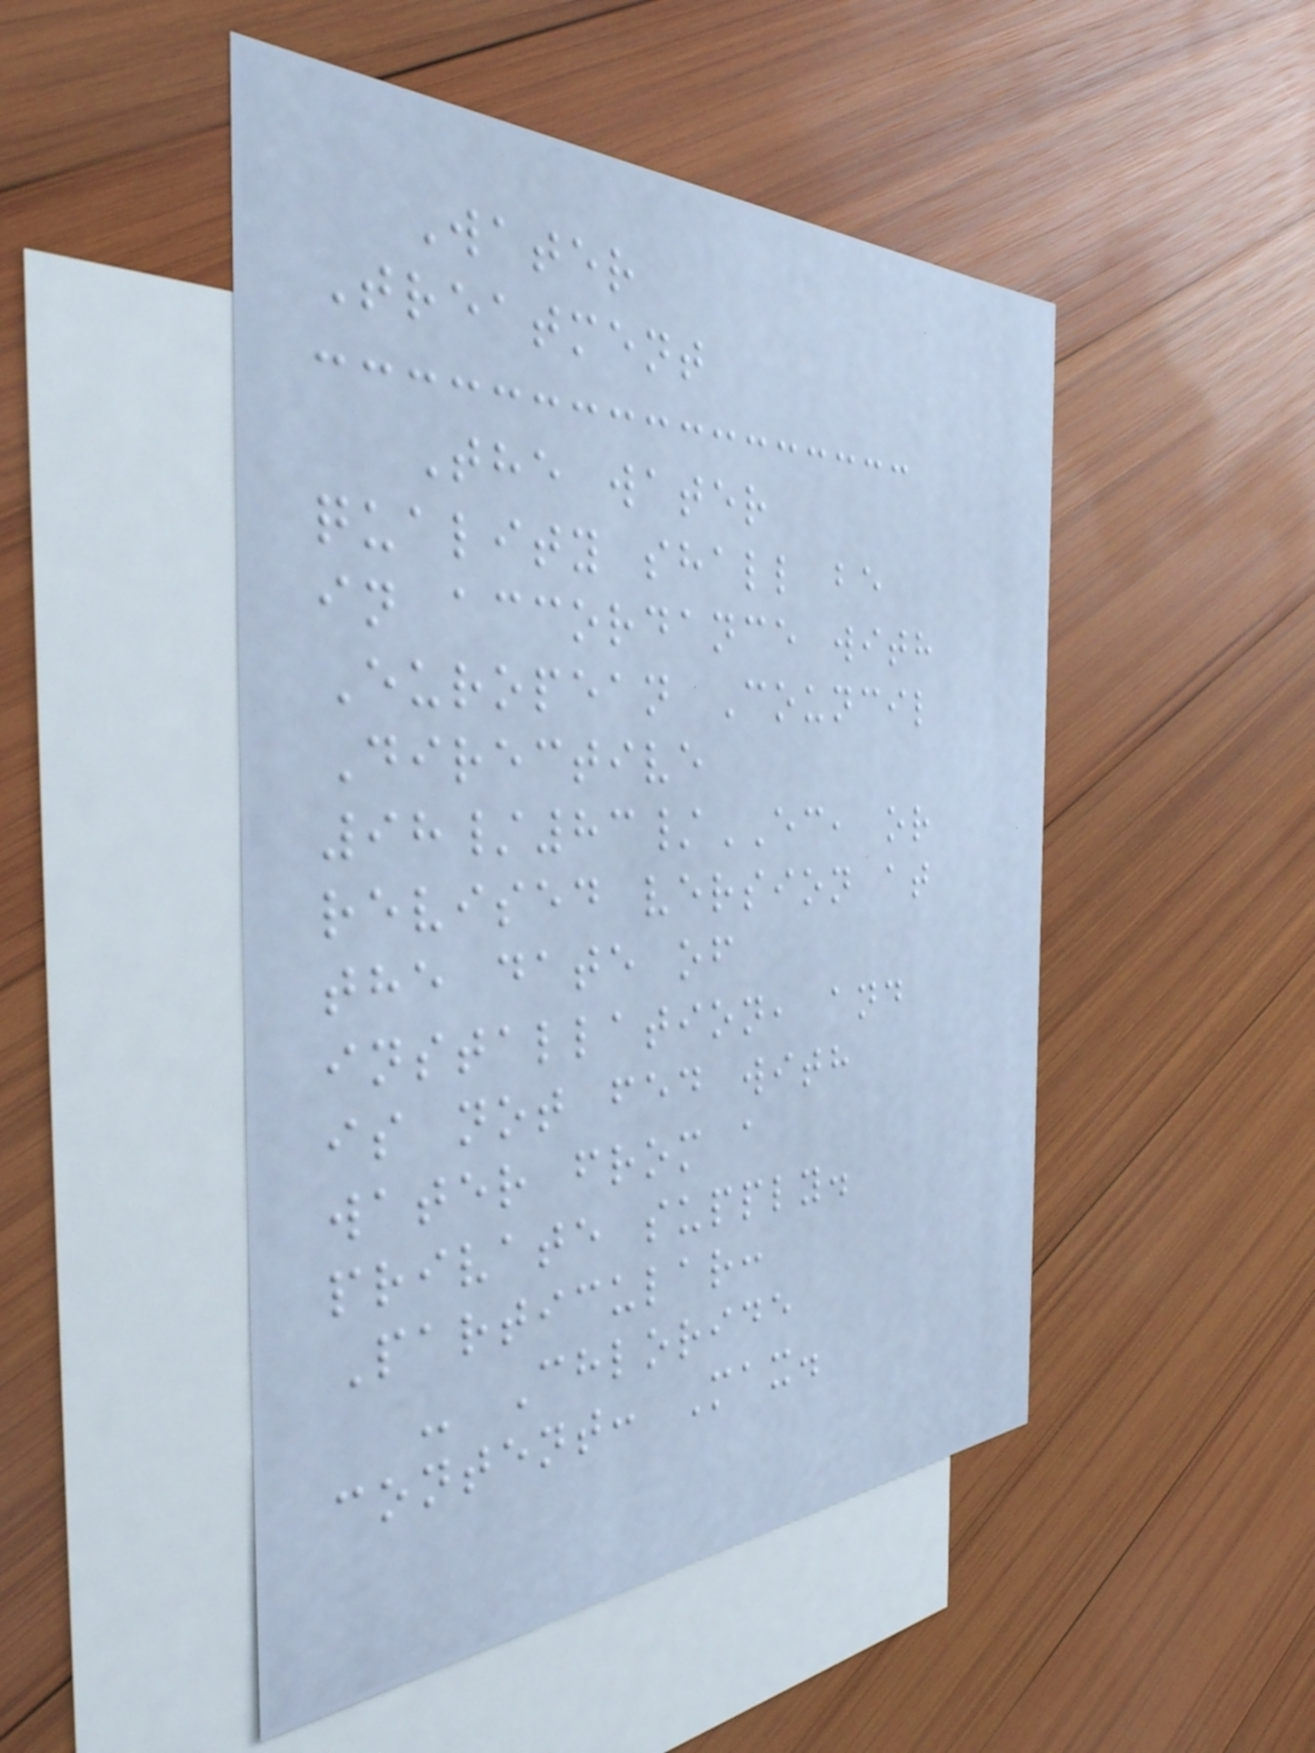Water
Treatment
The water
quality shall be
in accordance with
European Council
Directive
98/83/EC, or
revised version at
the date of
installation, and
is not fed with
water from a
private supply.
Particular:
- Chloride
content: Max.
